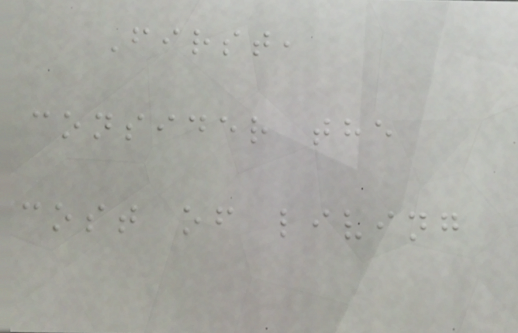First,
consider the
cost of living
